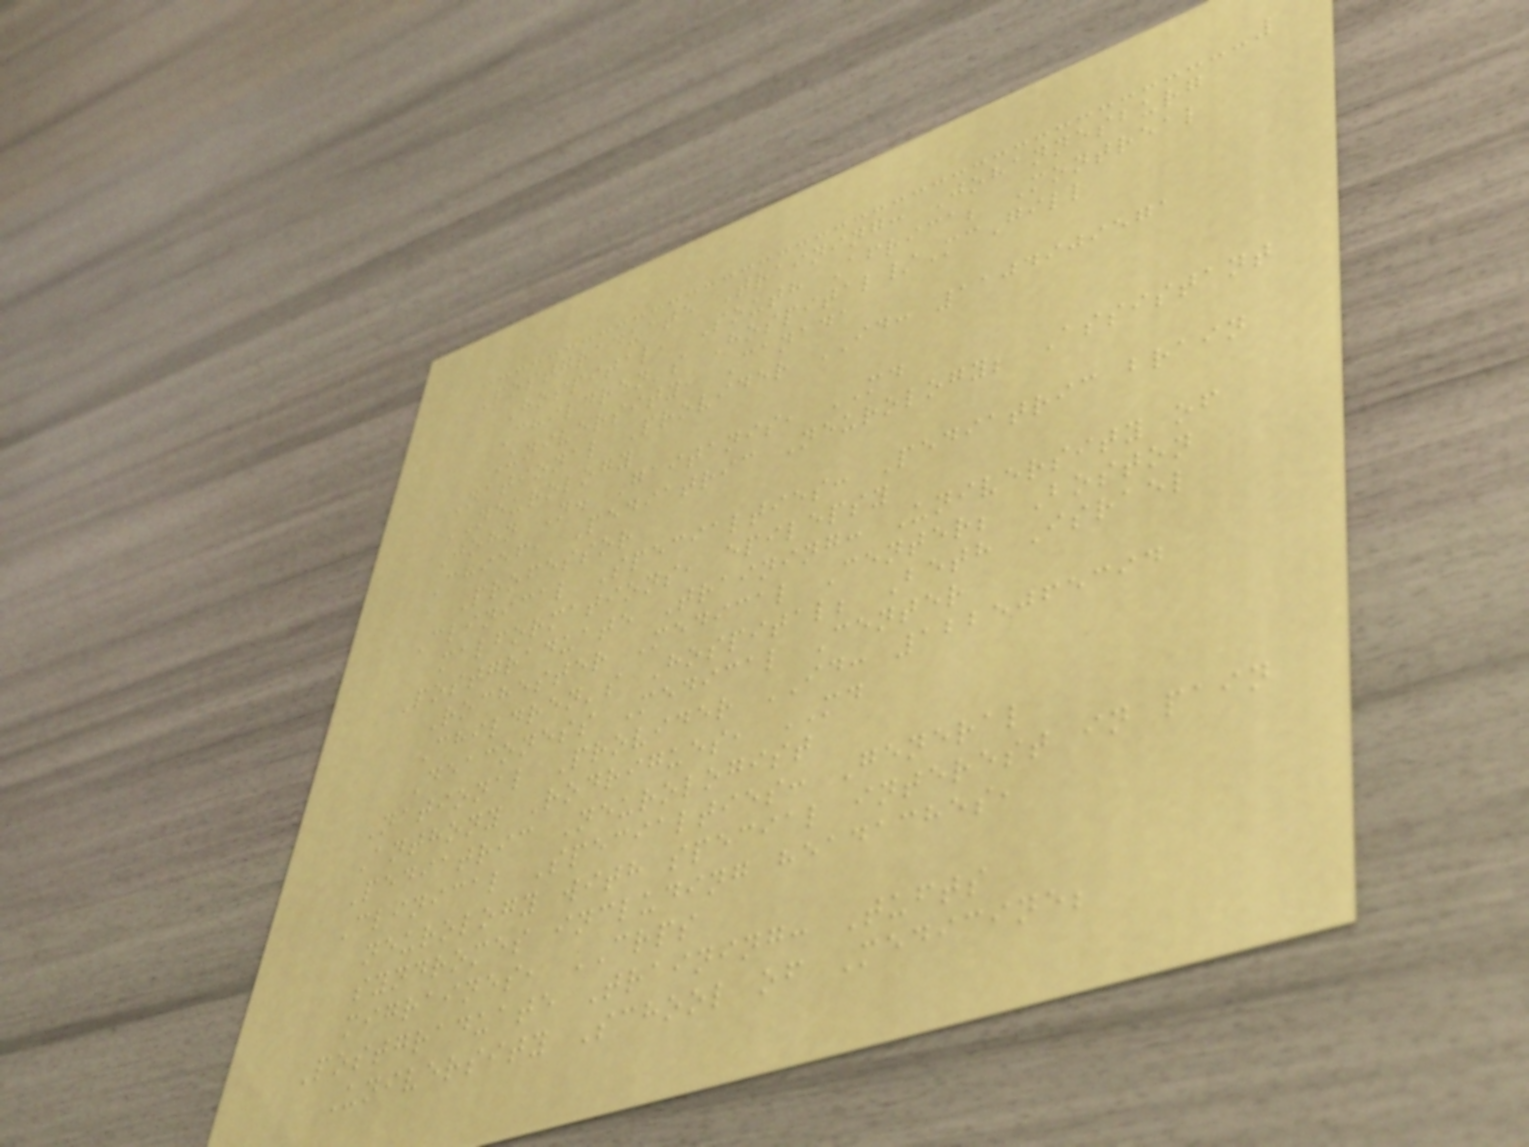Postgraduate Training: Johannesburg
Hospital, South Africa; Montreal
Children's Hospital/McGill
University, Canada
National Provider ID: 1104909571
NEUROLOGY
John N. Gaitanis, MD
Chief, Pediatric Neurology; Assistant
Professor
Clinical Specialties: Pediatric brain
malformations, epilepsy
Postgraduate Training: University of
Rochester Medical Center; Boston
Children's Hospital; Beth Israel
Deaconess Medical Center
National Provider ID: 1225065394
Anthony Rodrigues, MD
Pediatric Neurologist
Clinical Specialties: General
neurology with special interest in pain
syndromes including headaches,
migraines, CRPS
Postgraduate Training: Tufts
University School of Medicine;
